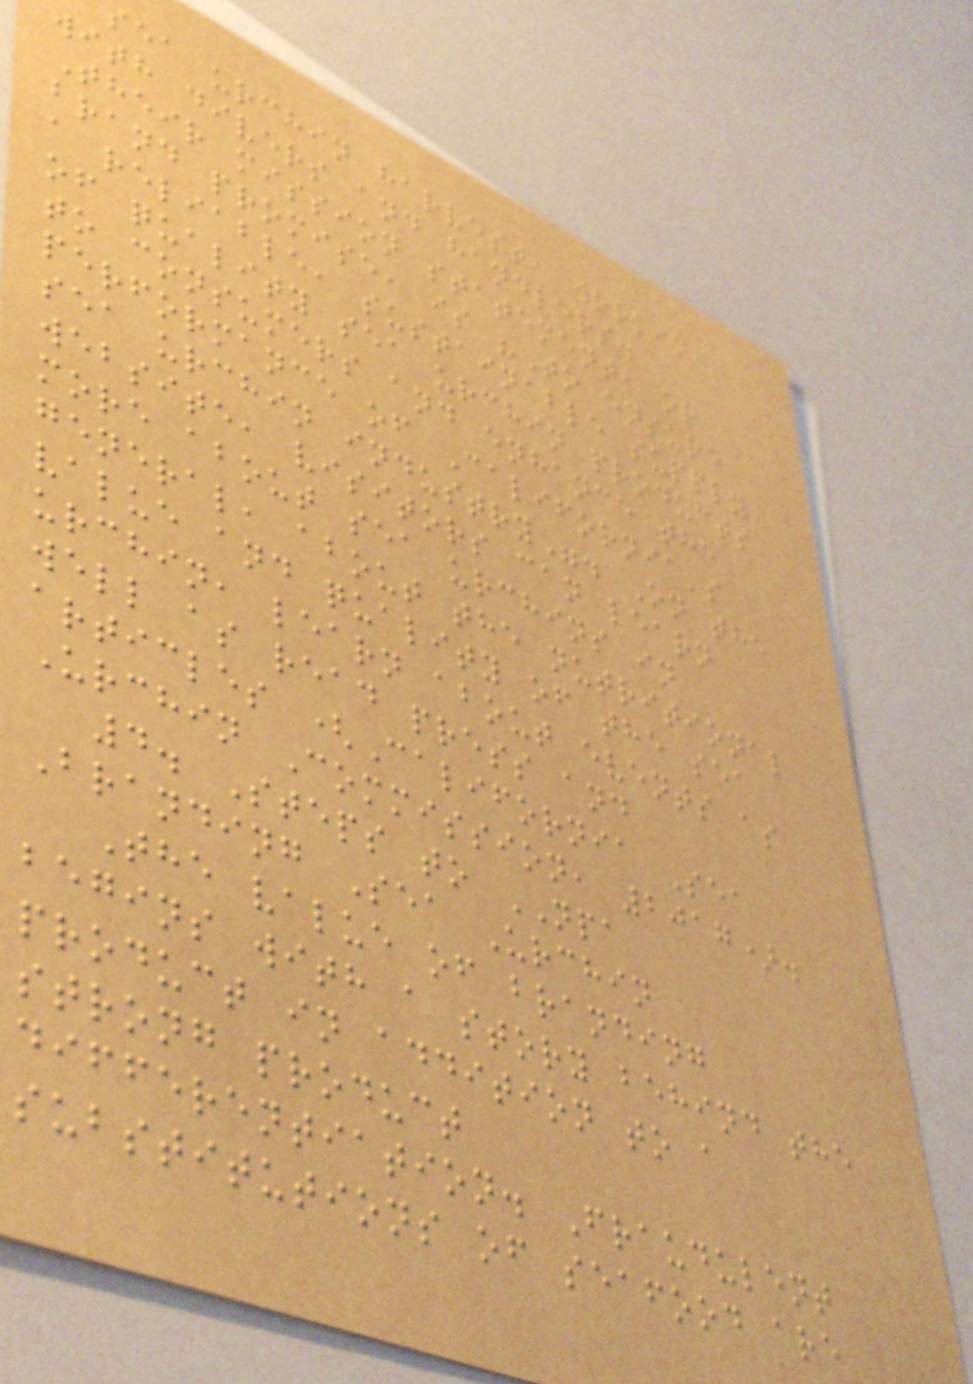sea urchin harvest, working
with divers and handlers.
Their mission statement, or
brand promise, is "To ensure
a reliable, sustainable supply
of quality sea urchin products
to consumers and enhance the
performance of California's
sea urchin industry". On the
website, visitors can learn
more about sea urchins in
general, about the nutritional
value and quality of the sea
urchin, learn about events as
well as read press and
articles (California Sea
Urchin Commission, 2017).
4. Steps to NPA
Branding Sea Urchin
The value of branding
begins with a story behind the
product in addition to a
strong product
differentiation. Fraudulent
substitutions of seafood are
